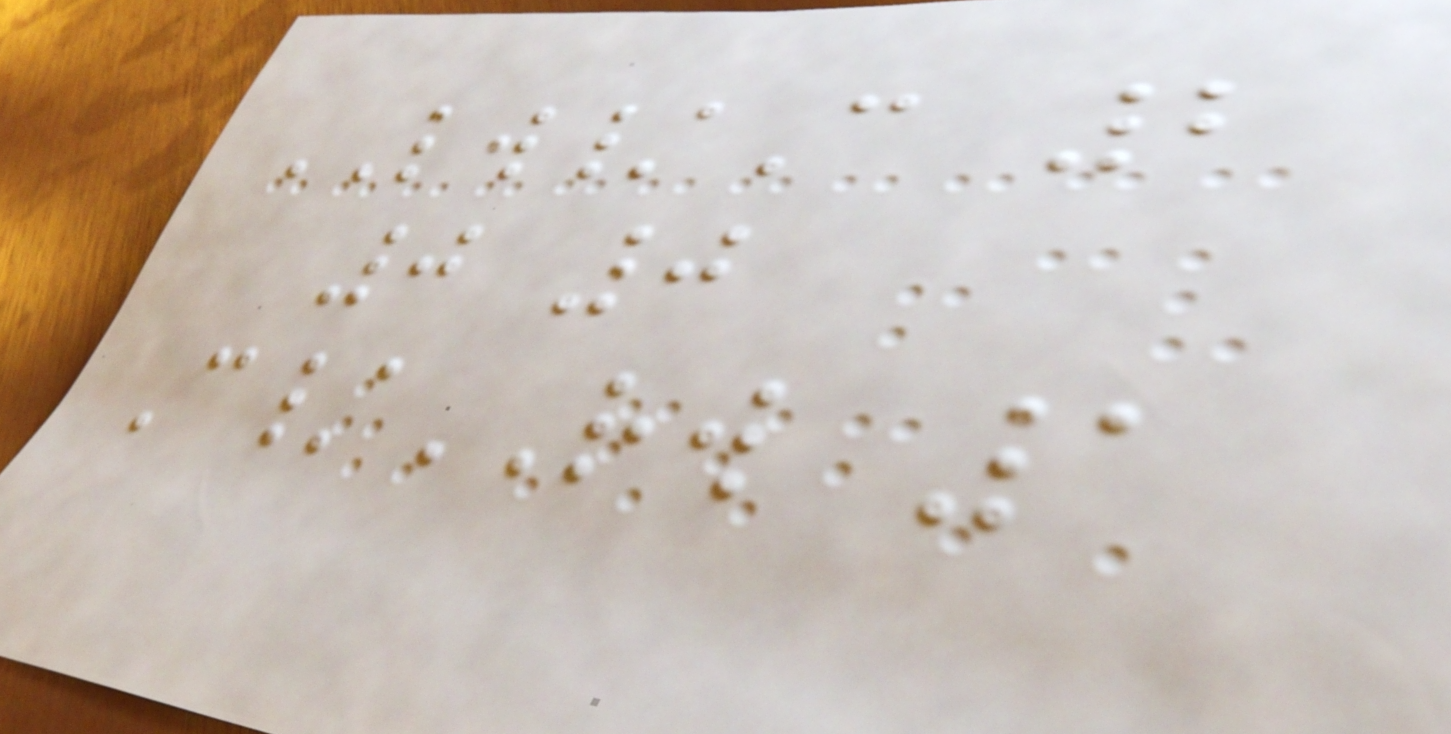LW/C 2
0 0
C/RW 1
